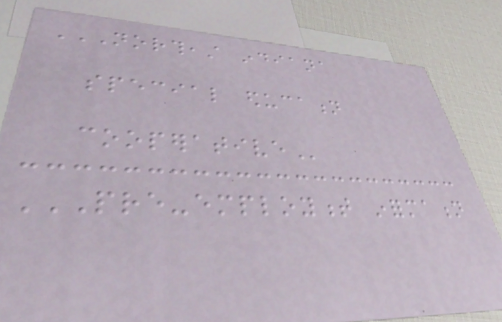NORTHEAST INDIANA
SPECIAL EDUCATION
COOPERATIVE
PRE-EMPLOYMENT INFORMATION
